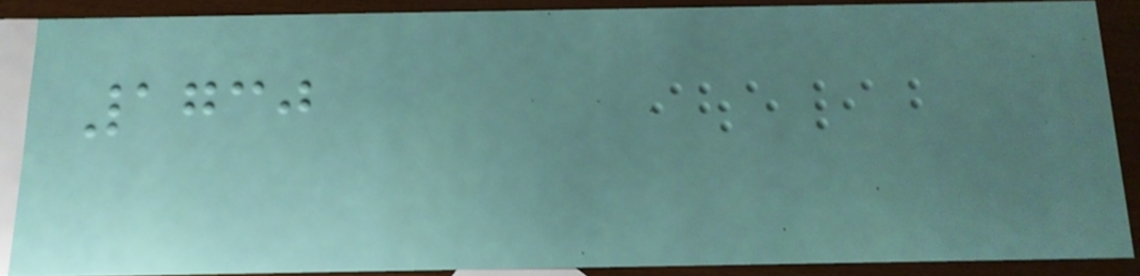1730
